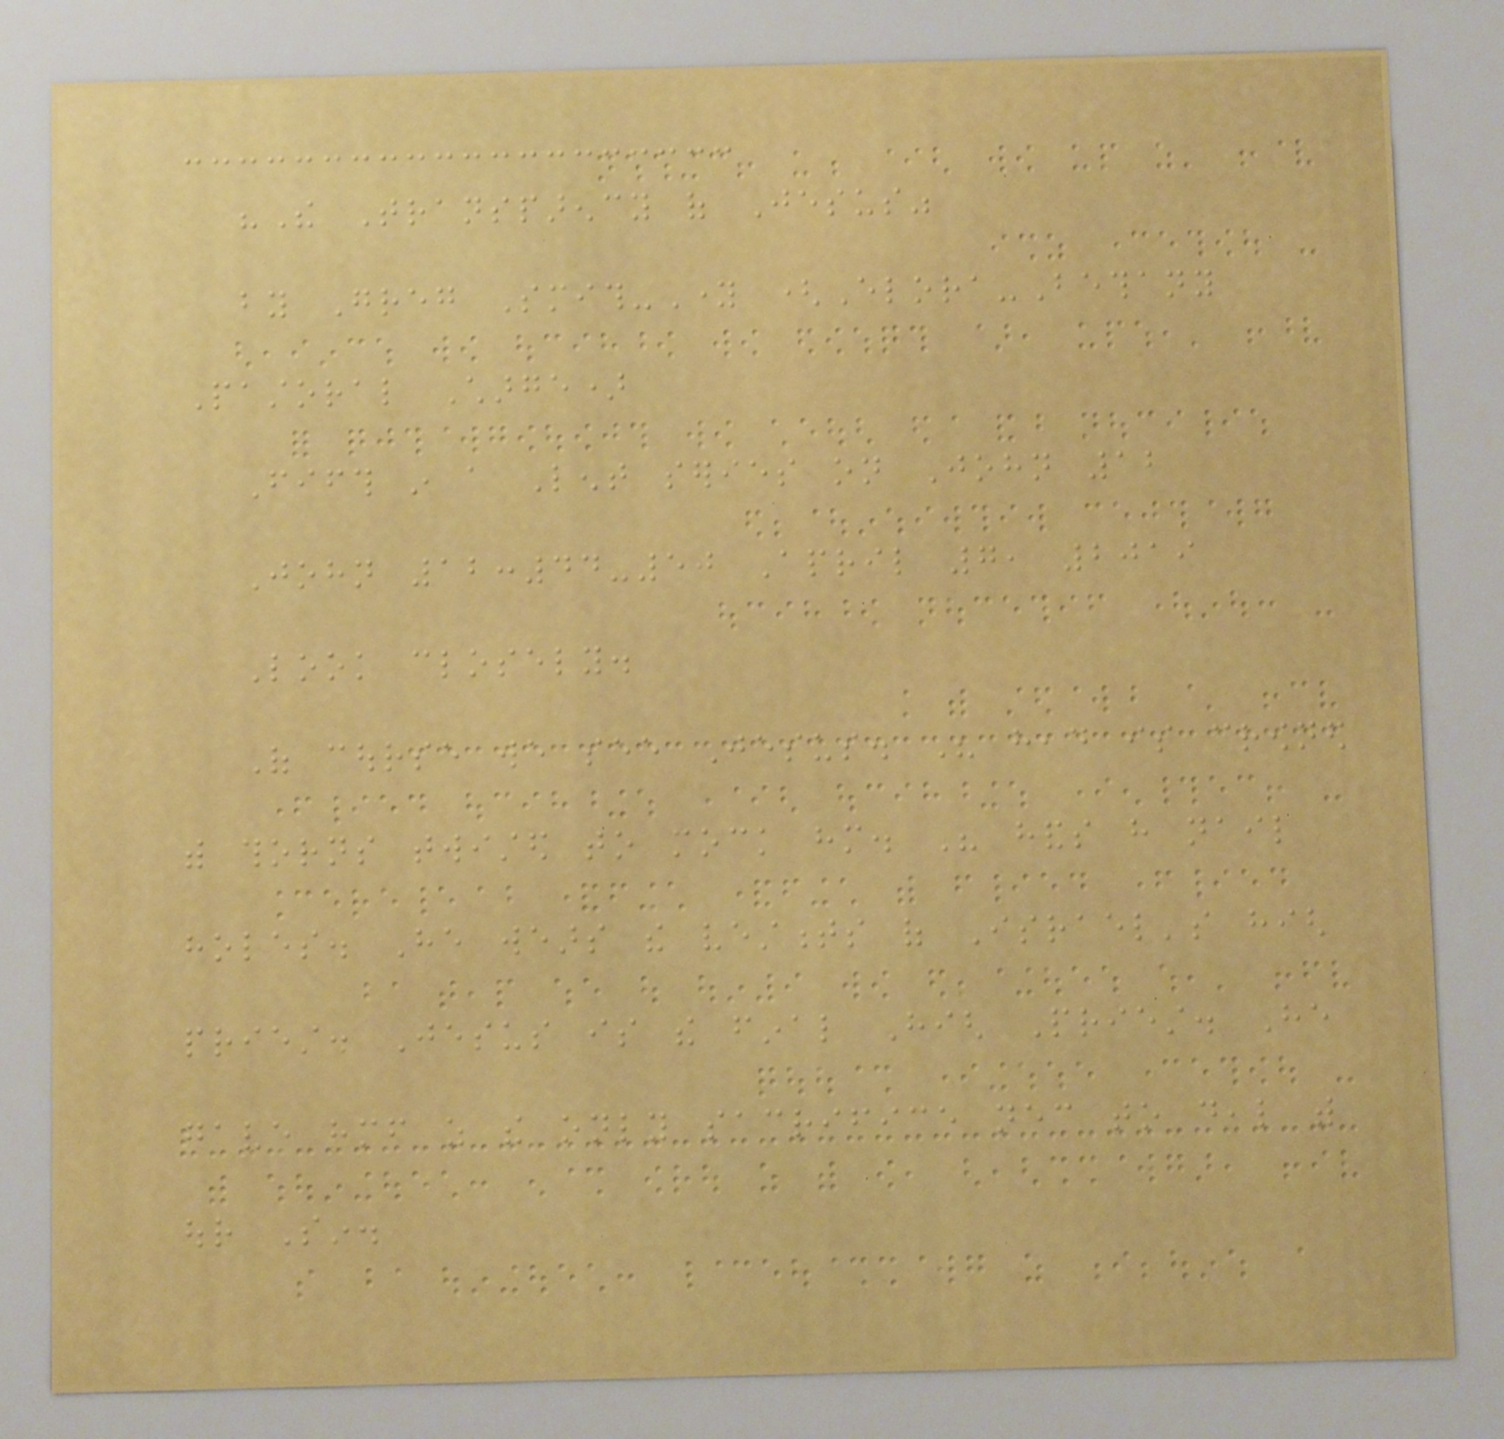"The Transparency of Jesus"
by Greg Smith-Young (Elora-Bethany
Pastoral Charge)
Fifth in a Lent series on John 12
John 12:44-50 April 7, 2019
Look closely.
Of course we see Jesus. His head is crowned
with thorns twisted to mock him. His hands have nail
holes. He wears the vestments of Israel's high
priest. Jesus is the final High Priest. He
gave himself as the only sacrifice necessary to deal with
our Sin.
